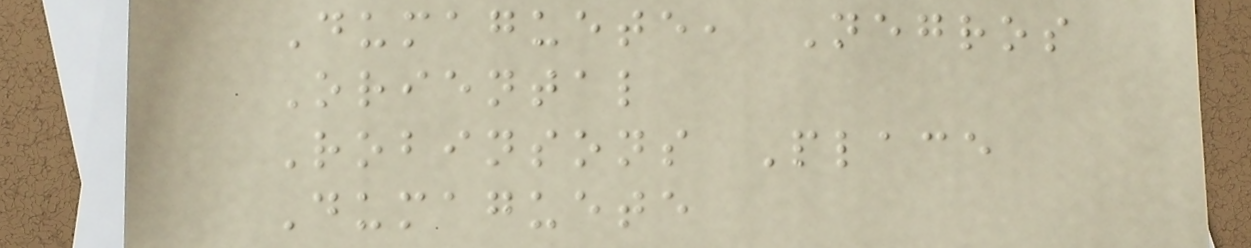Dumaguete, Negros
Oriental
Robinsons Place
Dumaguete
